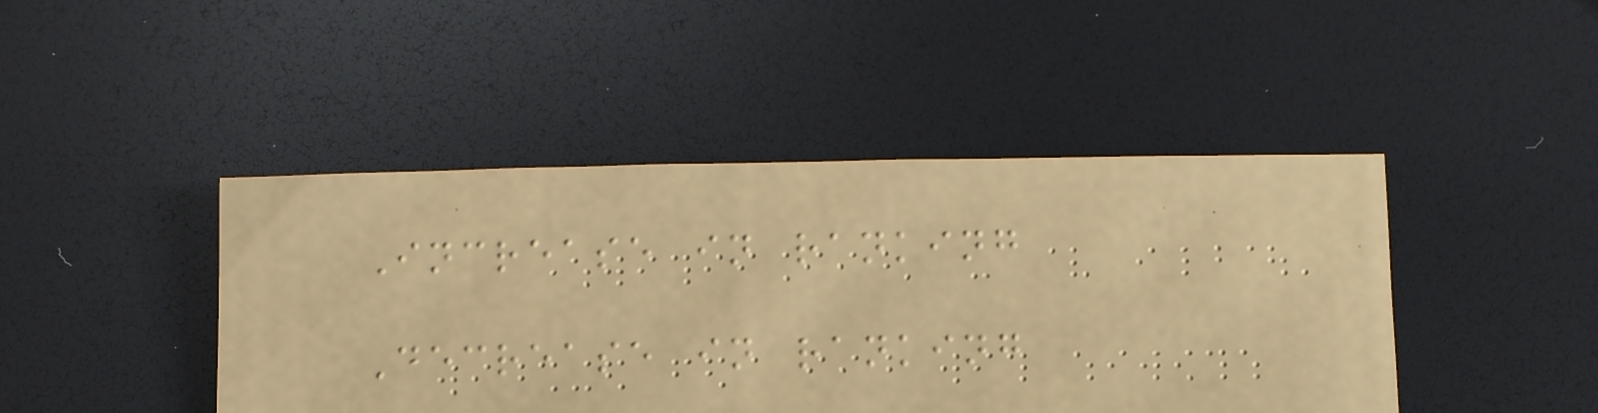Increase in ranking
Decrease in ranking
